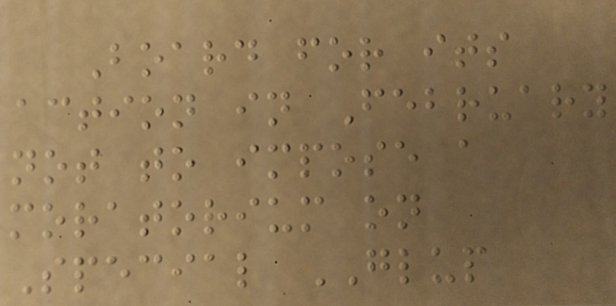Board for its
action in February
not to impose a
moratorium on
Special GLUP
